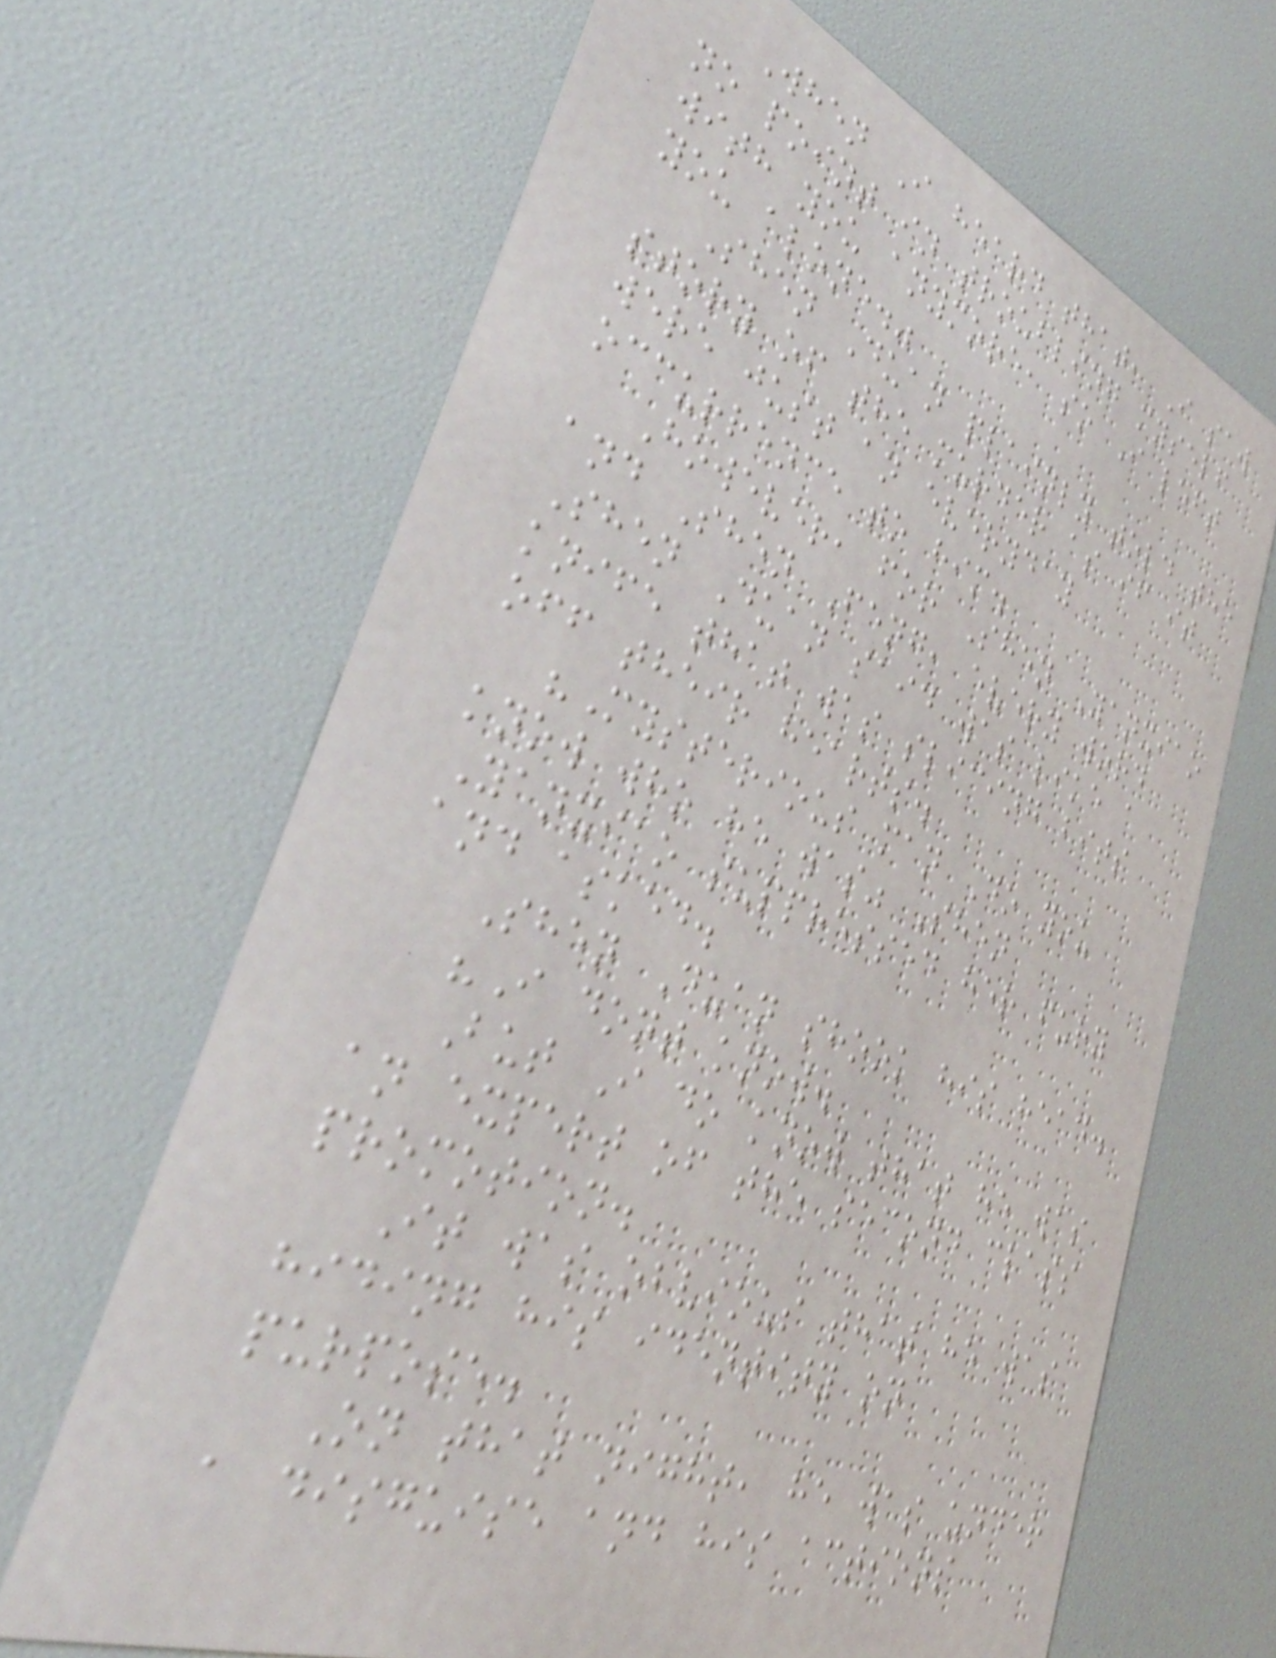When I heard that, I saw
no point in troubling myself
with you anymore, so I left
you alone."
Shen Duan plainly told the
story of the murder as if it
were just an everyday
occurrence to him.
However, for Shen Yanxiao
and Shen Feng, every word
Shen Duan said was like a
knife that was slicing bits
off their hearts.
"Mysterious man Do you
know who he was" Shen
Yanxiao suppressed her fury
and asked.
Shen Duan shook his head.
"I dont know.
But I do know that he was
an expert of the second class
promotion.
It was obvious that he was
hiding his identity on
purpose.
On that night, he was under
a disguise and his actions
